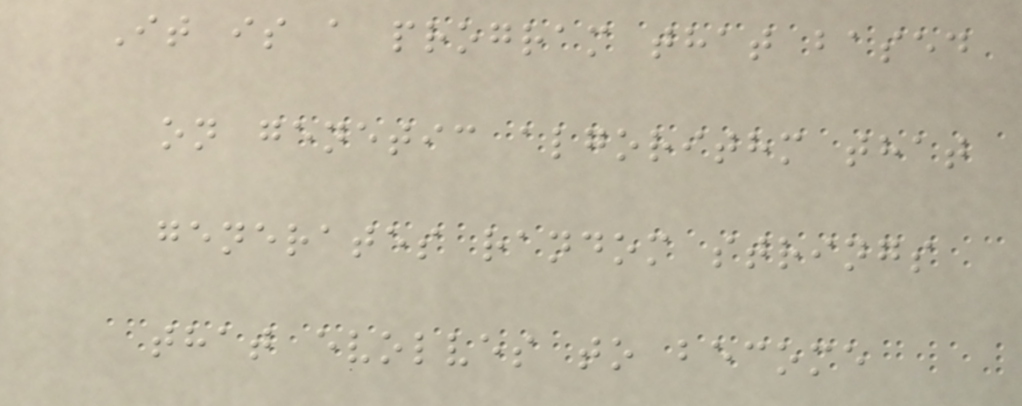It is a program that based
on genetic algorithm that
generates random strings
that evolves to become
